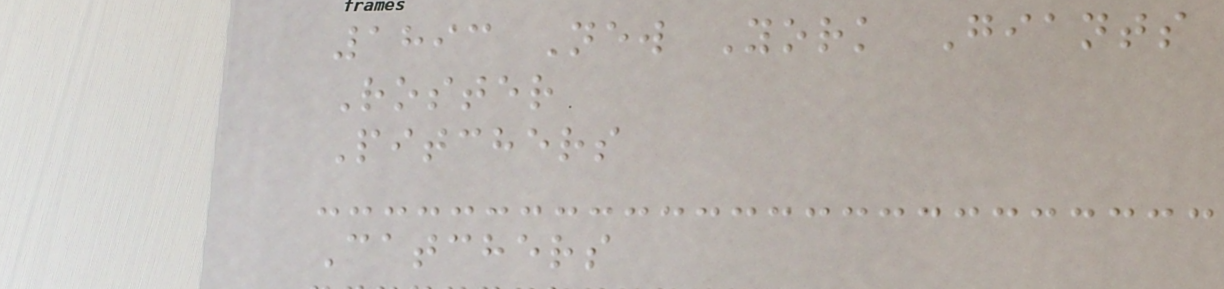1893 New York Giants
Roster
Pitchers
Catchers
